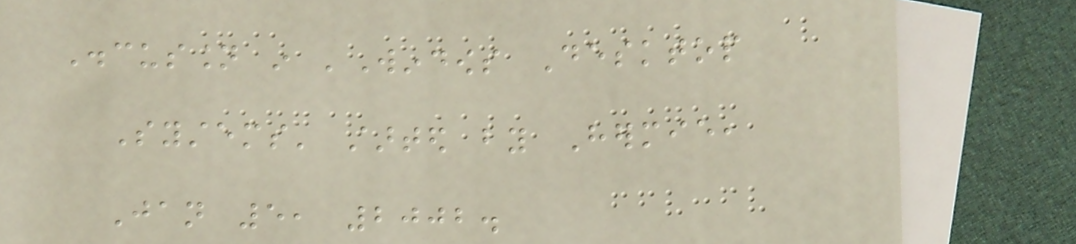Discussion in 'Windows Desktop
Systems' started by Hermie,
Jan 5, 2002.
